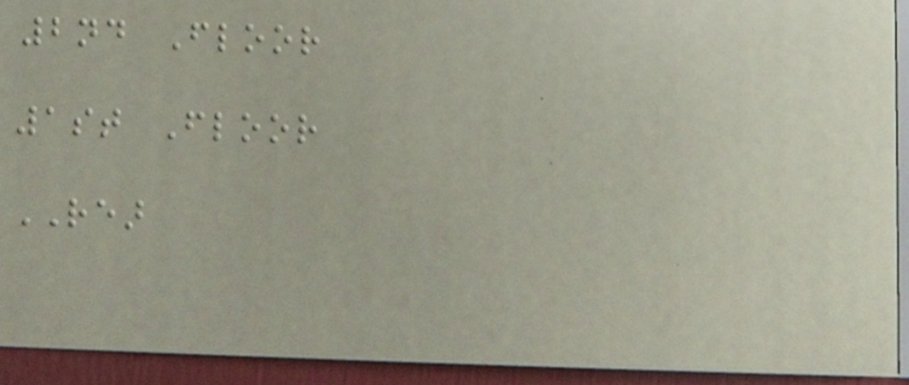2nd Floor
1st Floor
REAR
